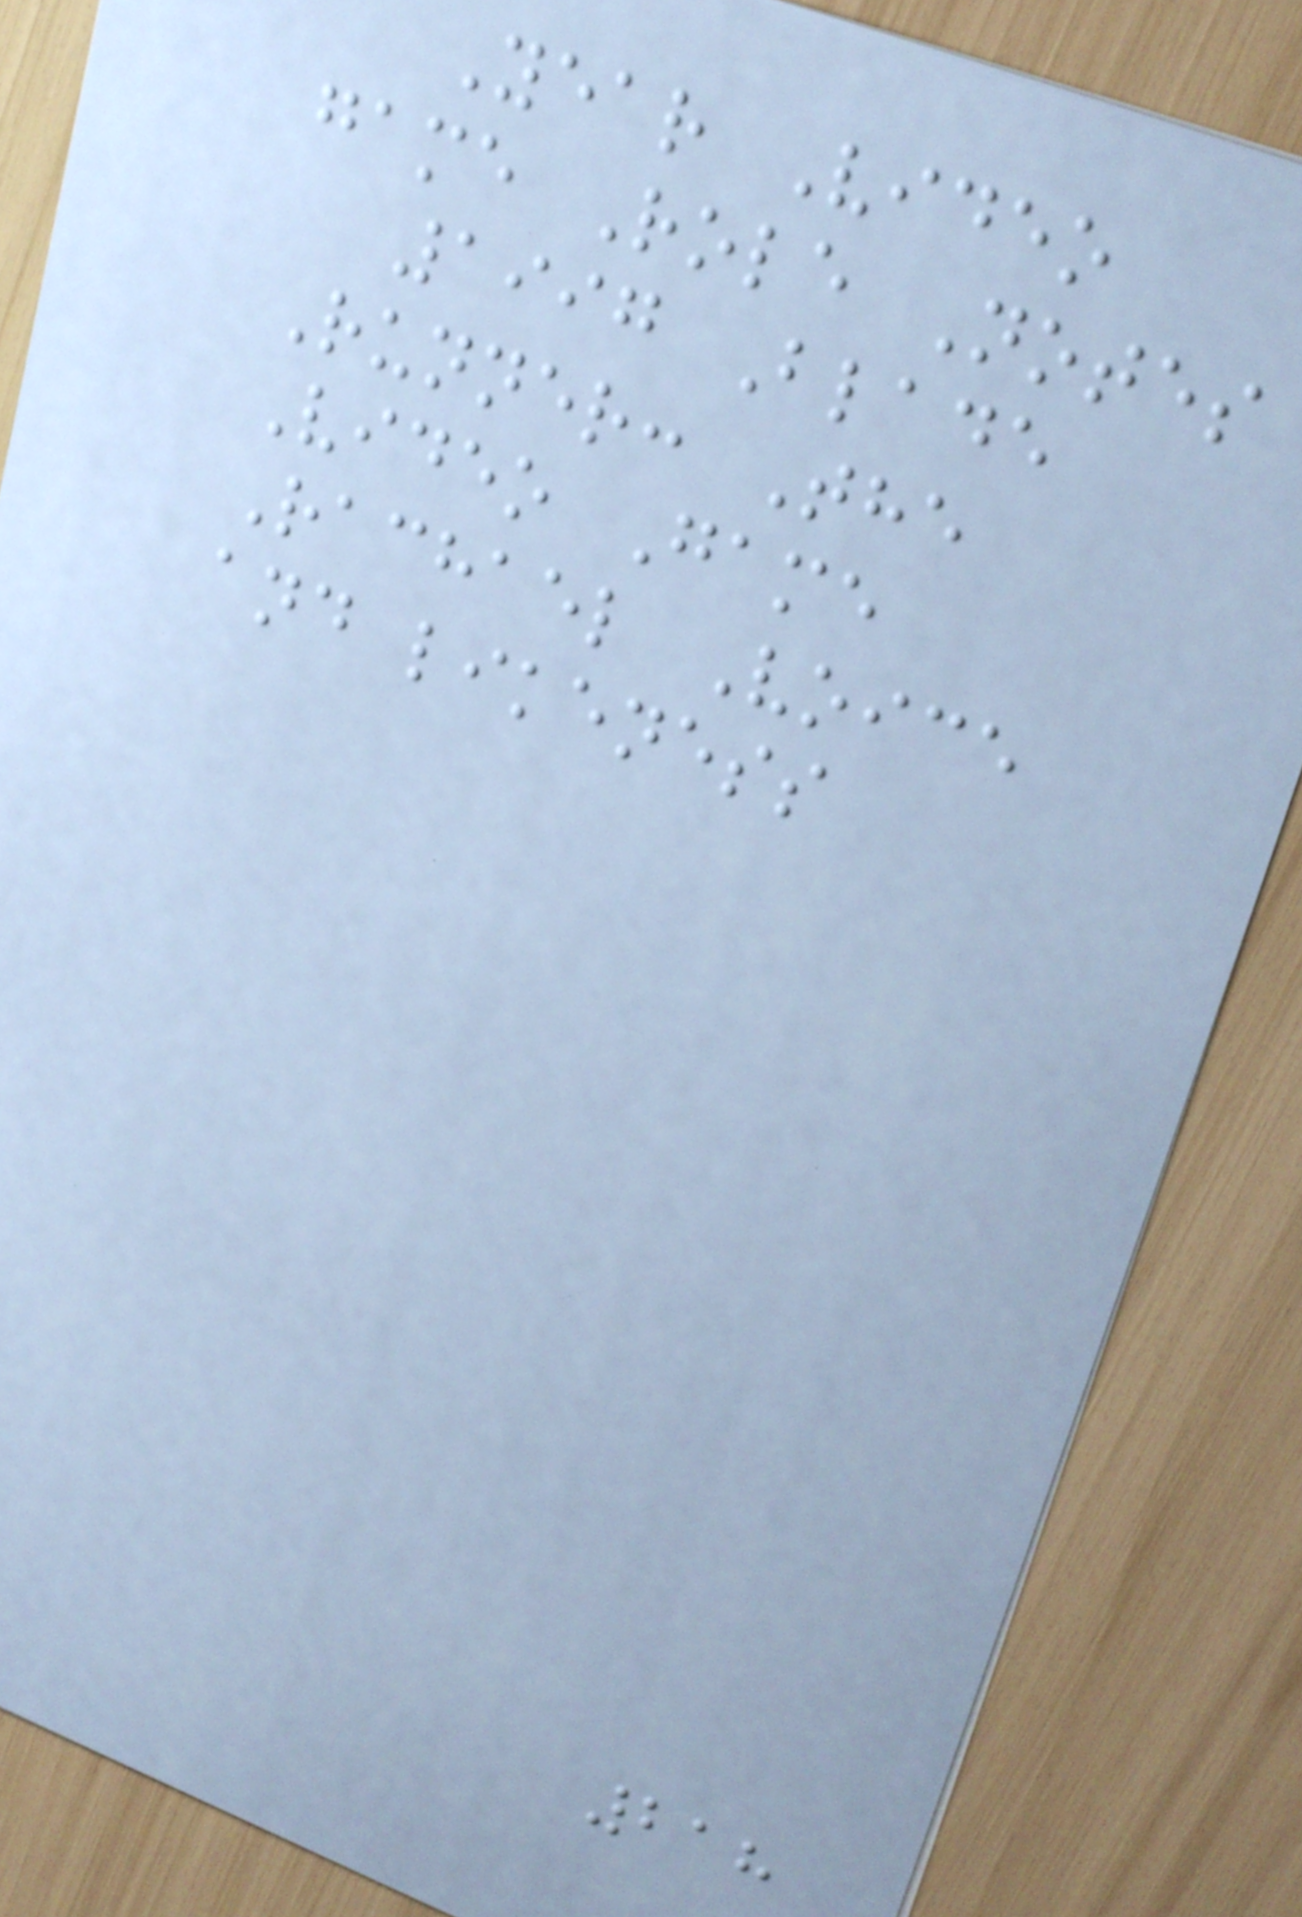Year Video
game Role Notes
1997 Blade
Runner: The
Video Game
Rachael Voice
and likeness
218
